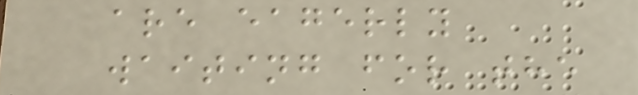are eagerly
waiting for the
